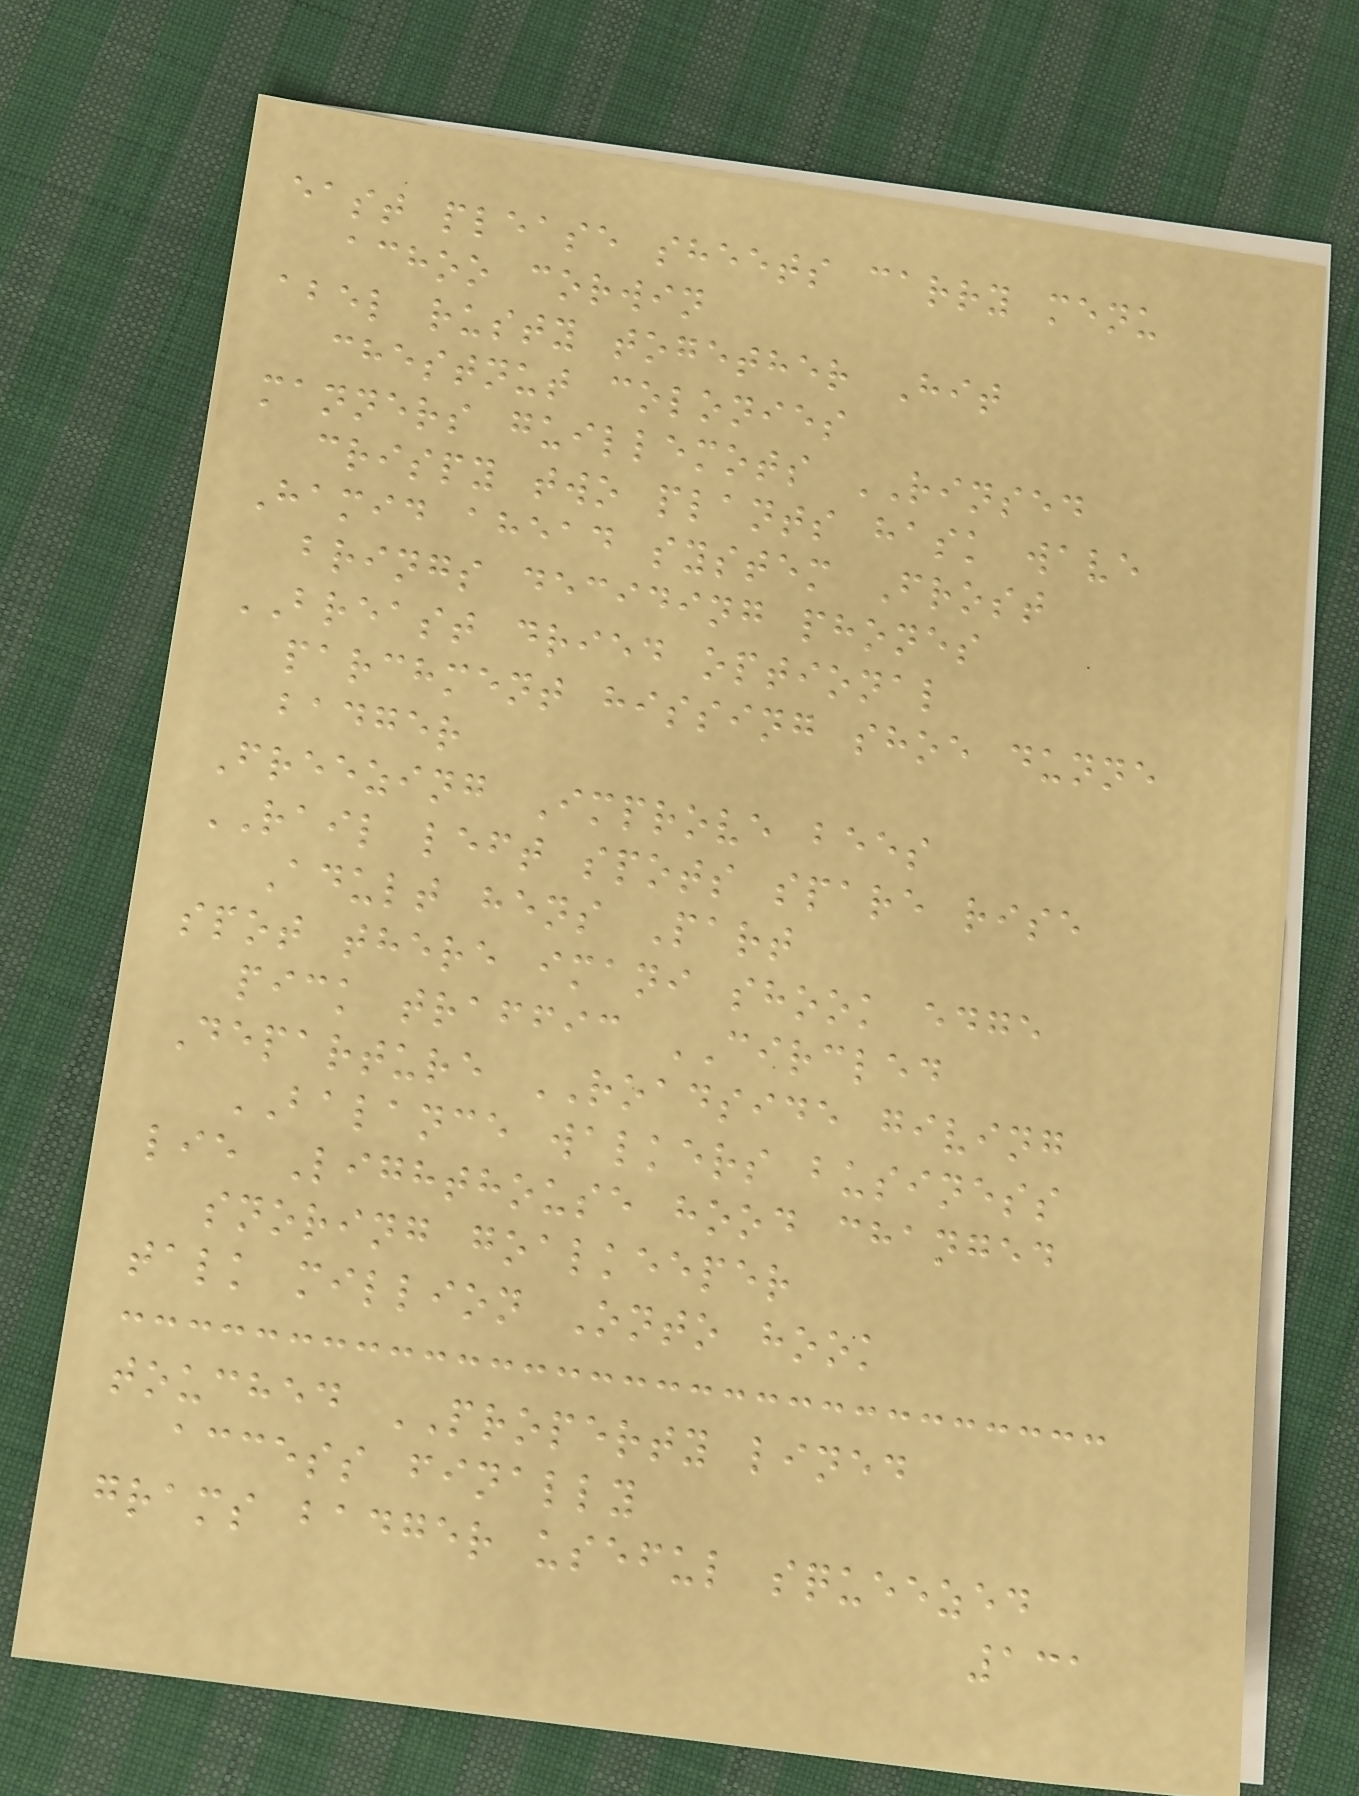east please sheets carry menu
achoo corwin
abel rusty together Hit
chestnut colonies
manners guillemots RINSED
crispy two plants hask wave
Hamid ahead system Frost
brings deciding phones
BREAST dried optional
parchment hissing shoe dunne
badger
Freezing Improve bees
RAIL left spots spare rise
Adult hens Part
spot there imani shook edge
pick traffic CIRCLED
Departure ROADSIDE giving
BALANCE walkers business
lie Lighthouse hood changed
snoring goalkeeper
talk million Onto hook
touched PROPERTY lined
access finally
grams badger useful squeezed
131
